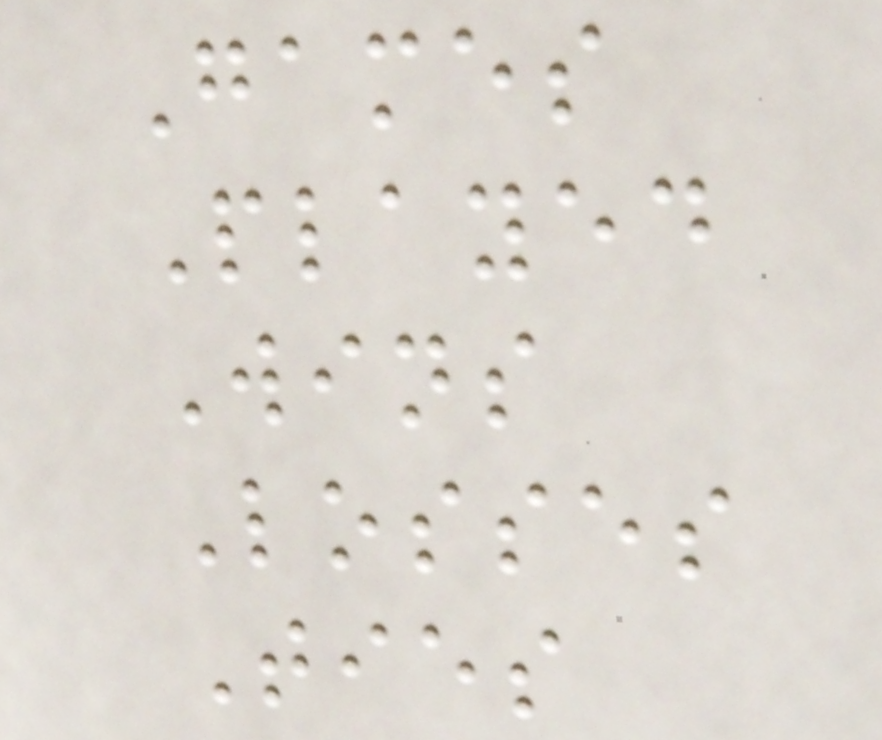Games
Played
Wins
Losses
Ties
